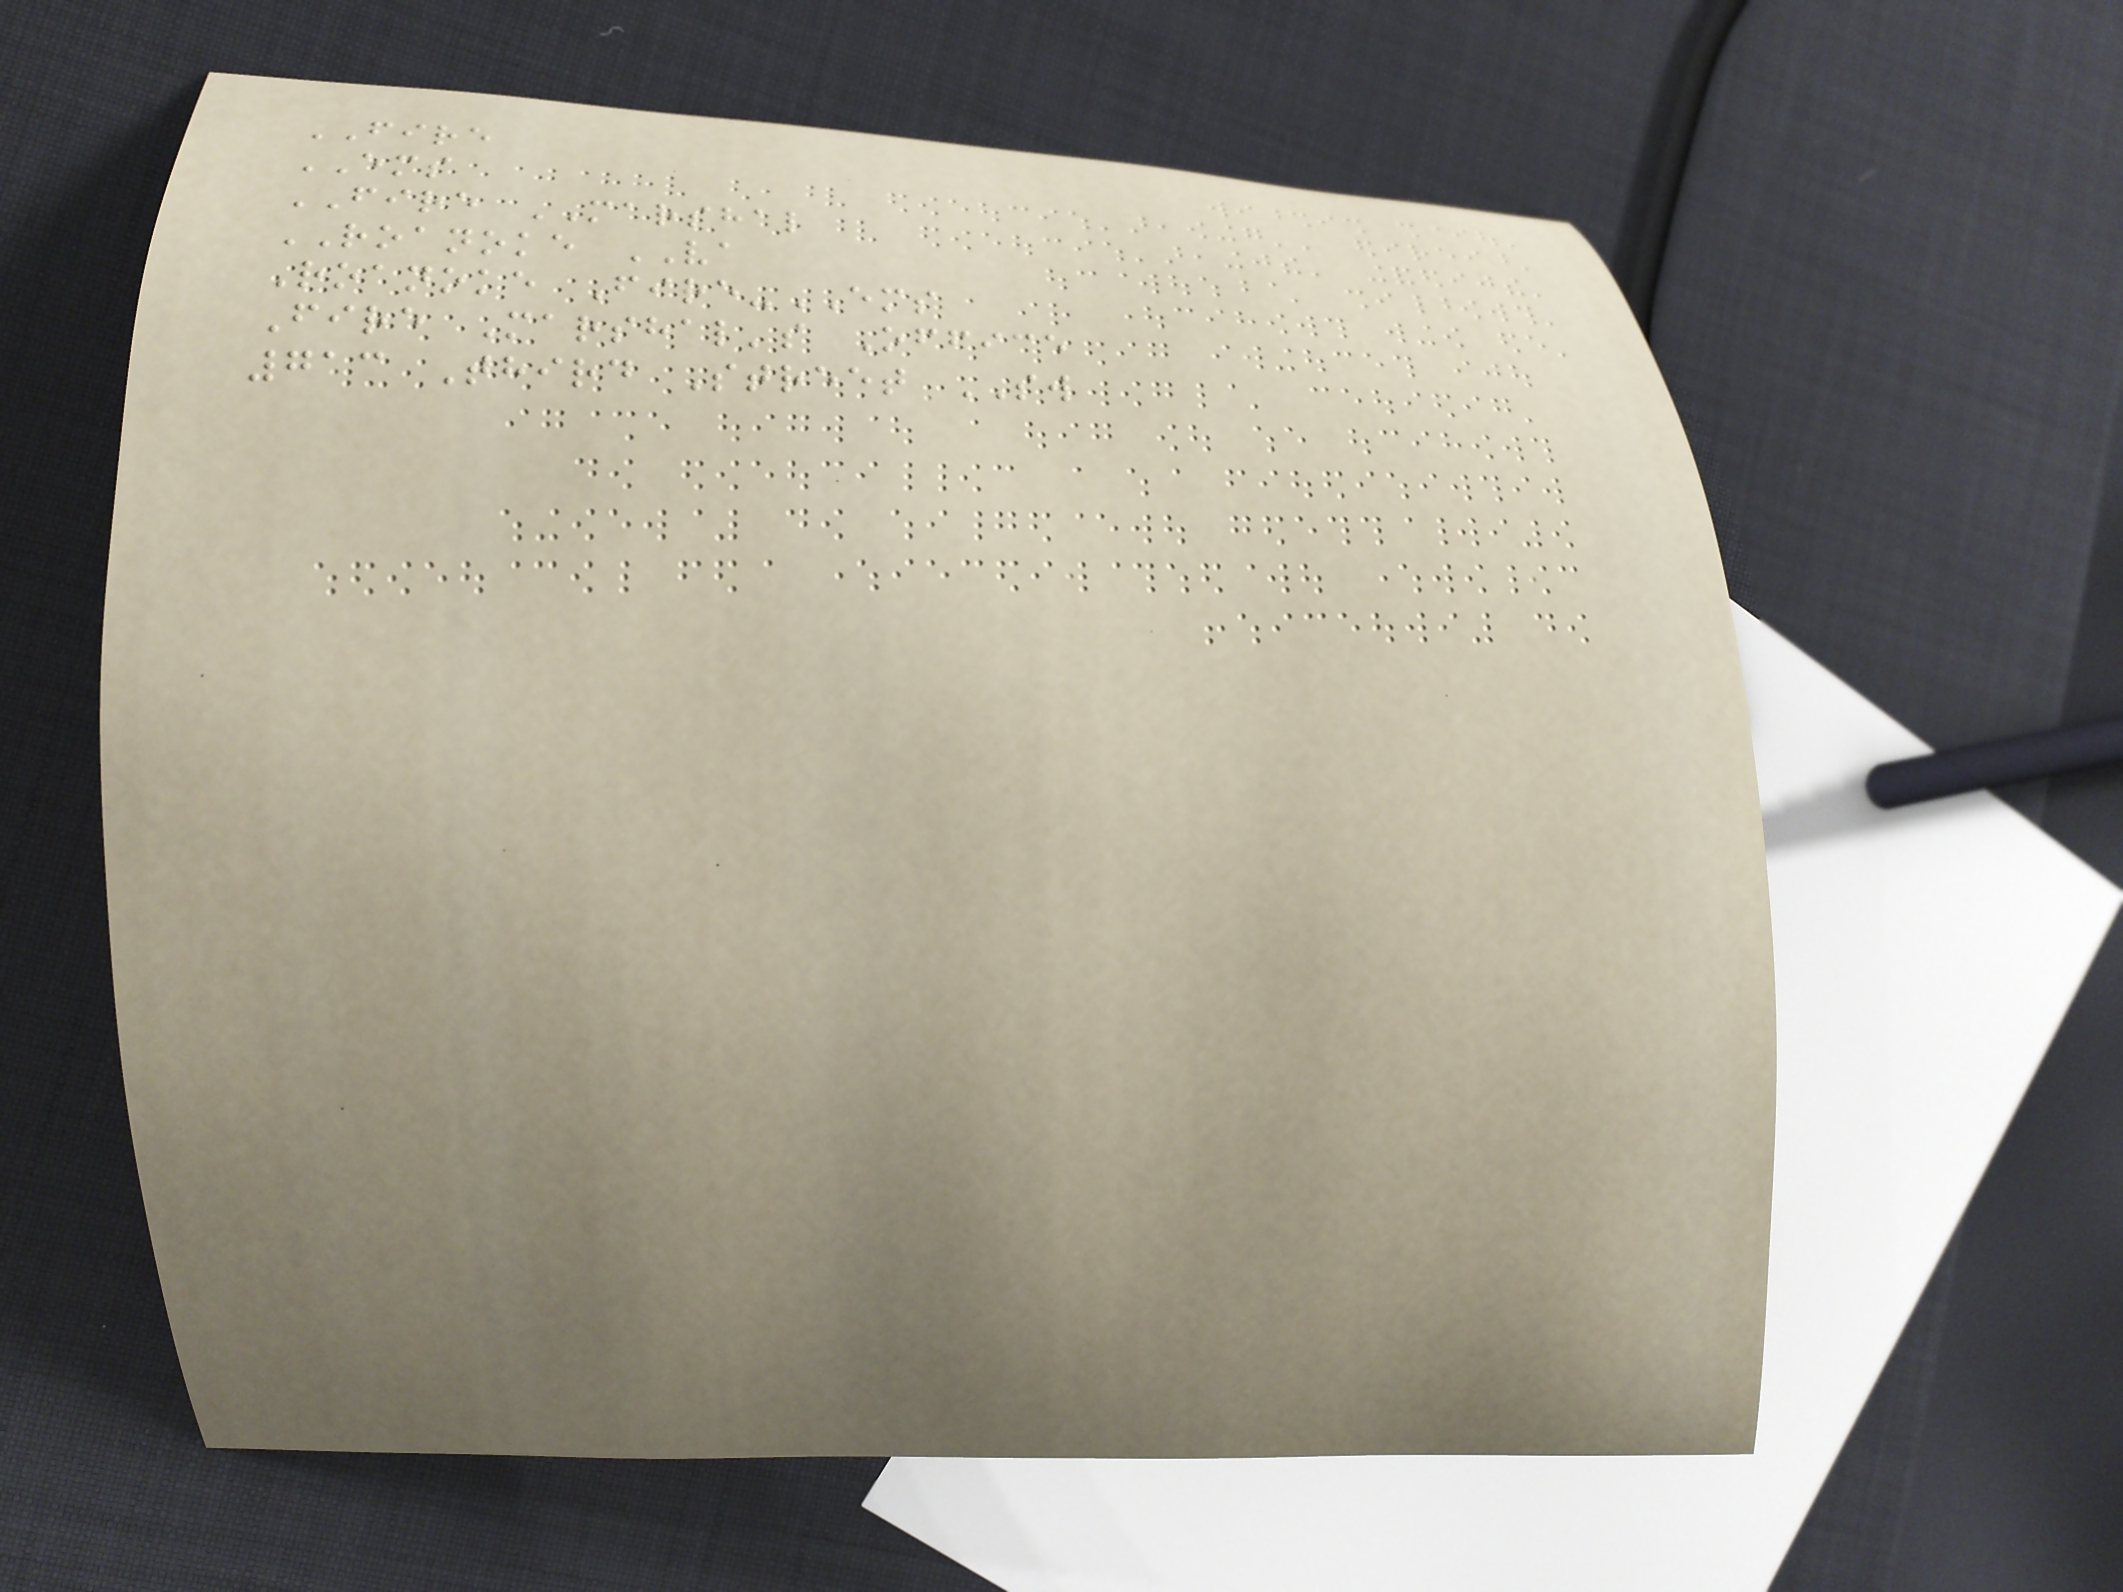FIRE
EMS
FIRE MARSHAL
ROANOKE VA
Roanoke Fire-EMS
Fire Marshal's Office
713 Third Street SW
